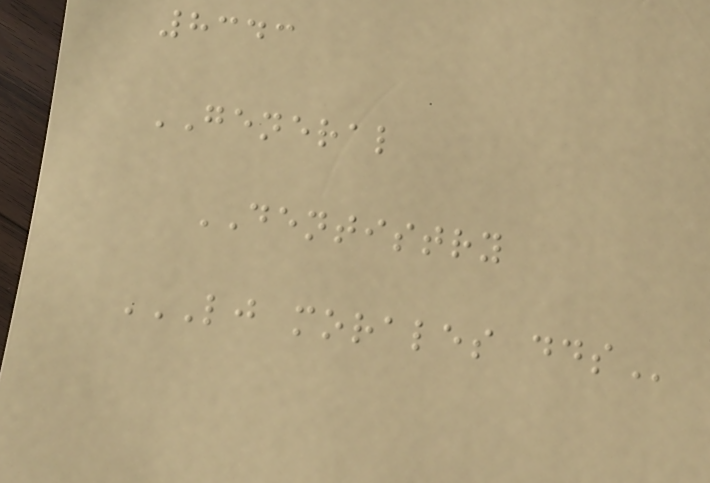8343
GENERAL
DENTISTRY
LJ MORALES DDS
